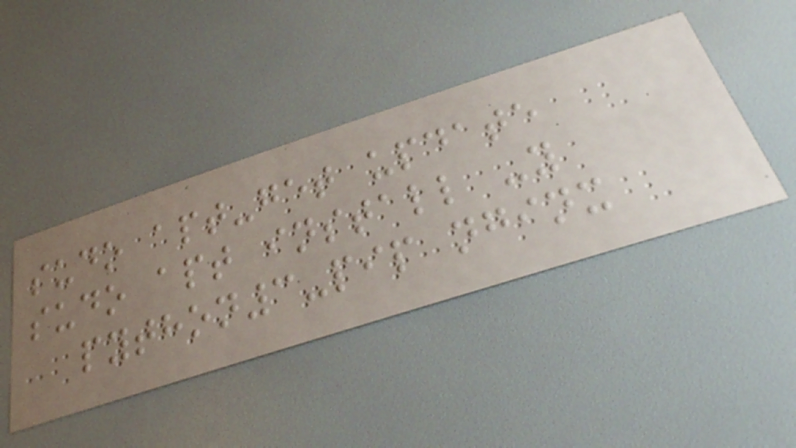sudo apt-get update
sudo apt install -y
python3-pip nginx
